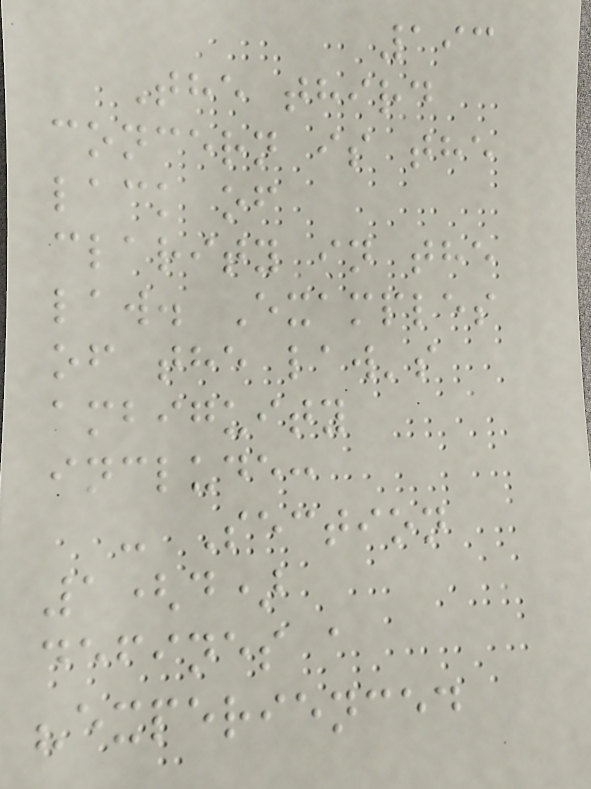193
The third
concern is the
lack of
clarity in the
law. Examples
of the law's
ambiguity
include:
- Section
1(d)
defines a
"experienced
